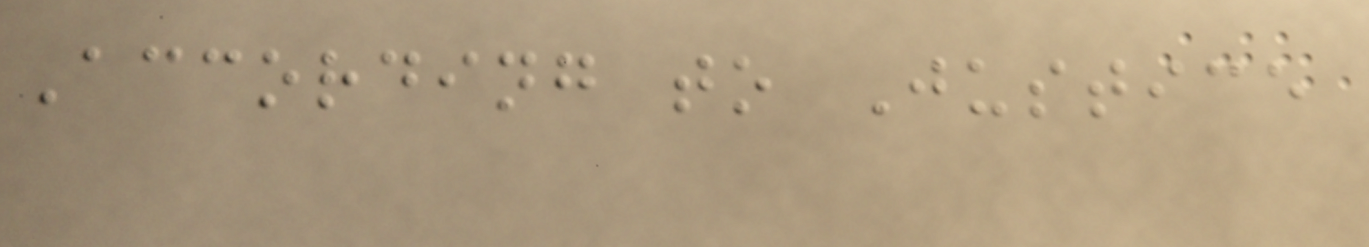According to Justice
